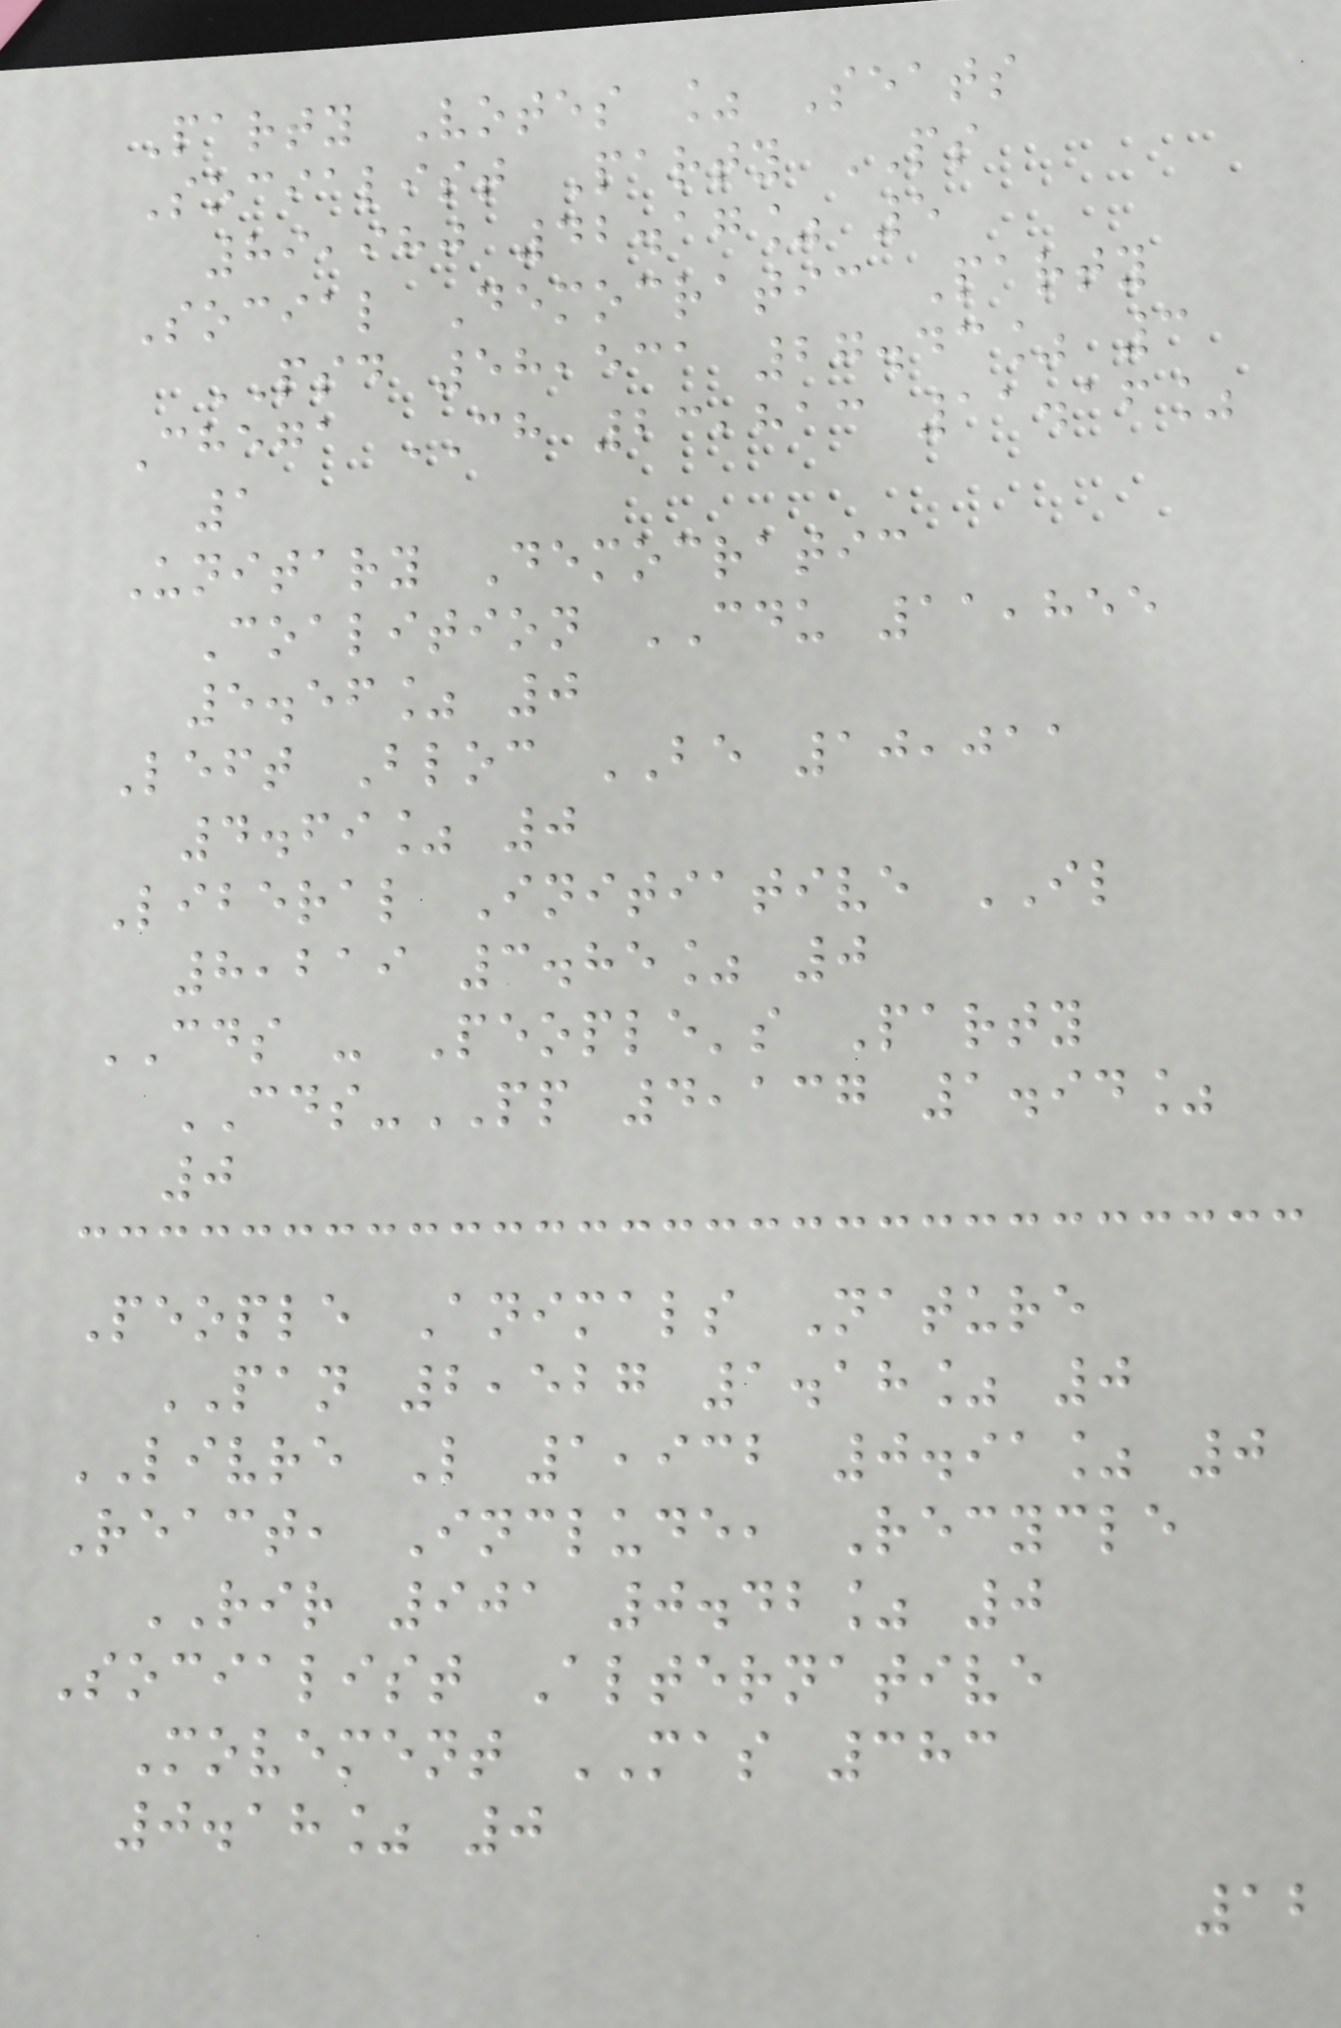Party Votes % Seats
Socialist Party PS
89,980 42.17% 5
Social Democratic Party
PSD 58,531 27.43% 3
Chega CH 23,813 11.16%
1
Unitary Democratic
Coalition CDU 11,855
5.56% 0
Left Bloc BE 10,011
4.69% 0
Liberal Initiative IL
8,219 3.85% 0
CDS - People's Party
CDS-PP 4,137 1.94%
0
People Animals Nature
PAN 2,527 1.18% 0
LIVRE L 1,932 0.91% 0
React, Include, Recycle
RIR 901 0.42% 0
Socialist Alternative
Movement MAS 383
0.18% 0
12
